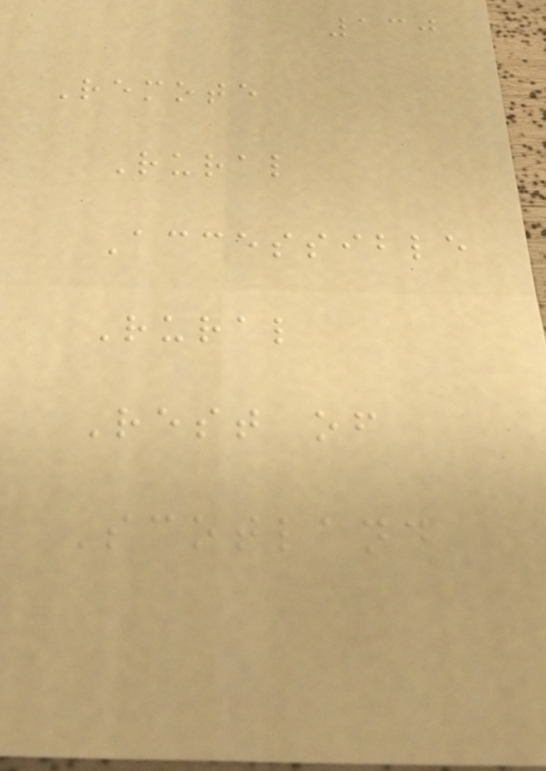130
Remote
Rural
Accessible
Rural
Rest of
Scotland
